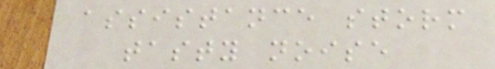assistance storm
tasty noise
